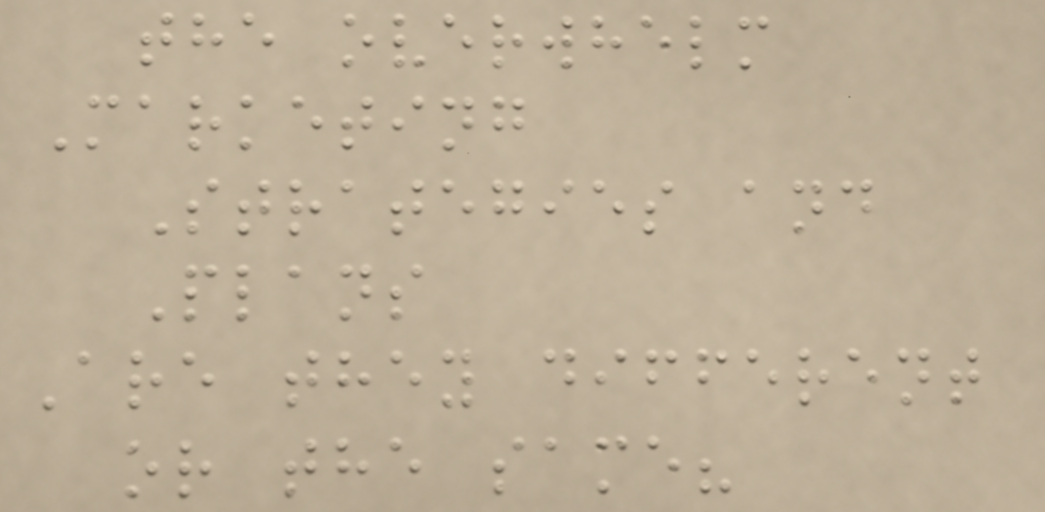the overwhelm
Marketing
Strategies and
Plans
Are they different
or the same?
